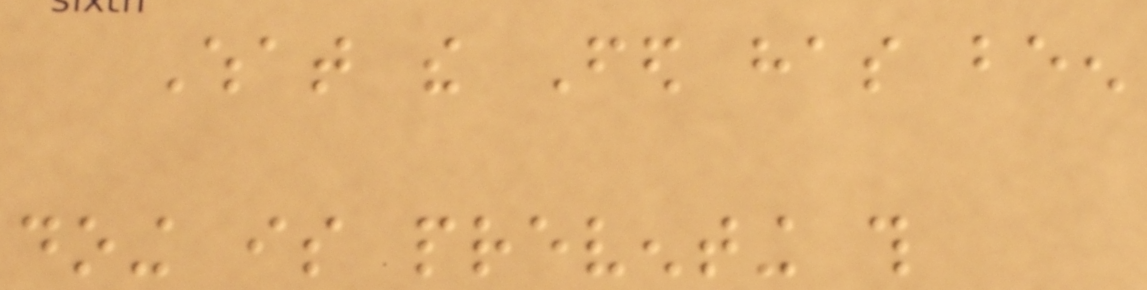What the Fed has been
doing is preventing this
